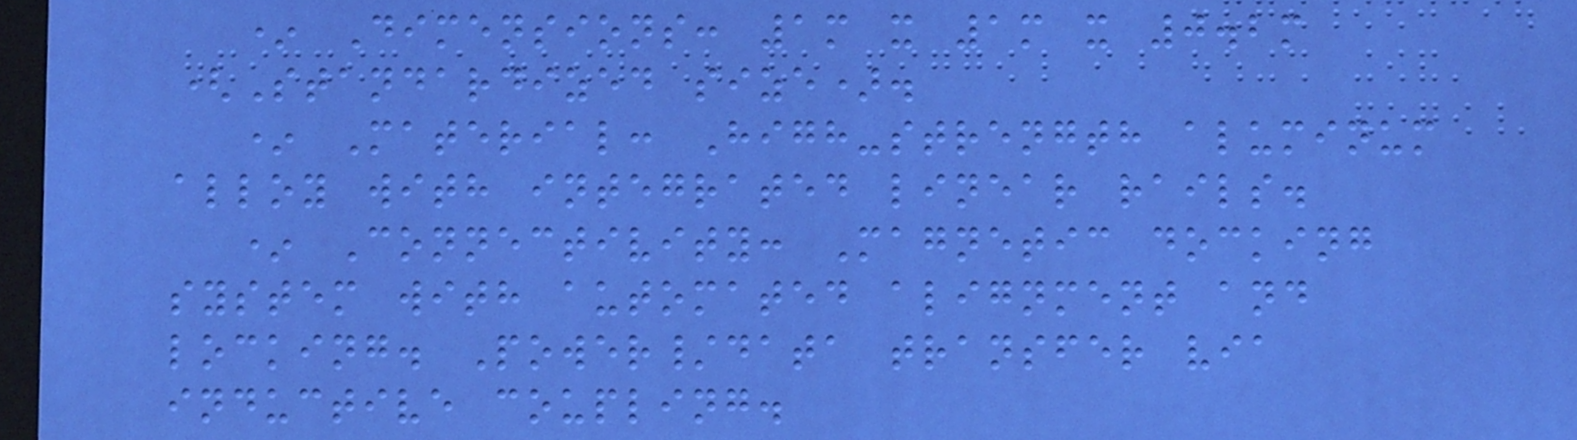* Dimensions: 1m x 1m x 0.2m
(Standardized size).
* Material: High-strength aluminum
alloy with integrated linear rails.
* Connectivity: Magnetic docking
system with automated alignment and
locking. Power/data transfer via
inductive coupling.
